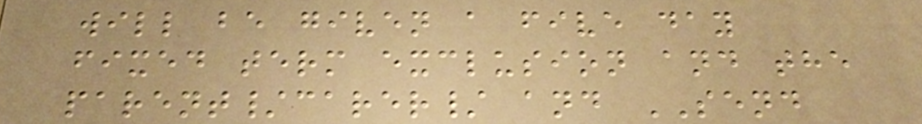will be given a five day
fixed term exclusion and the
parent/carer/ and SEND
